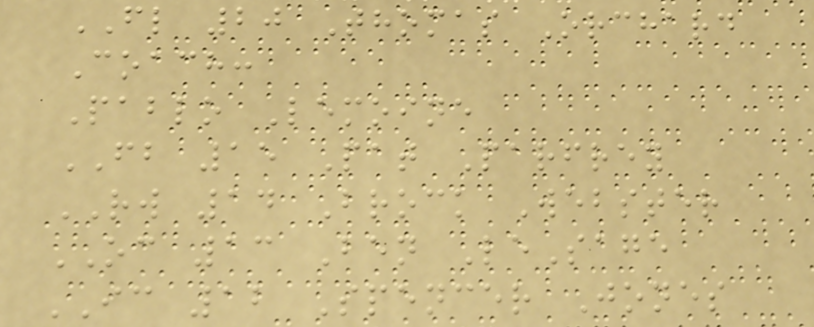FL 20 Thomas Orchard
Coach:
Pablo Lemoine
FB 15 Pat Parfrey
RW 14 Brock Webster
OC 13 Ben LeSage
IC 12 Spencer Jones
